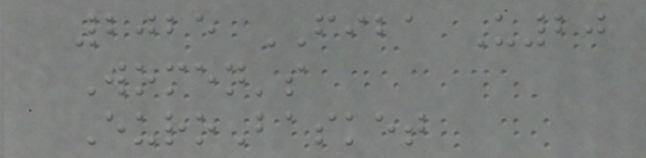2025 FIBA U20
Women's
EuroBasket
